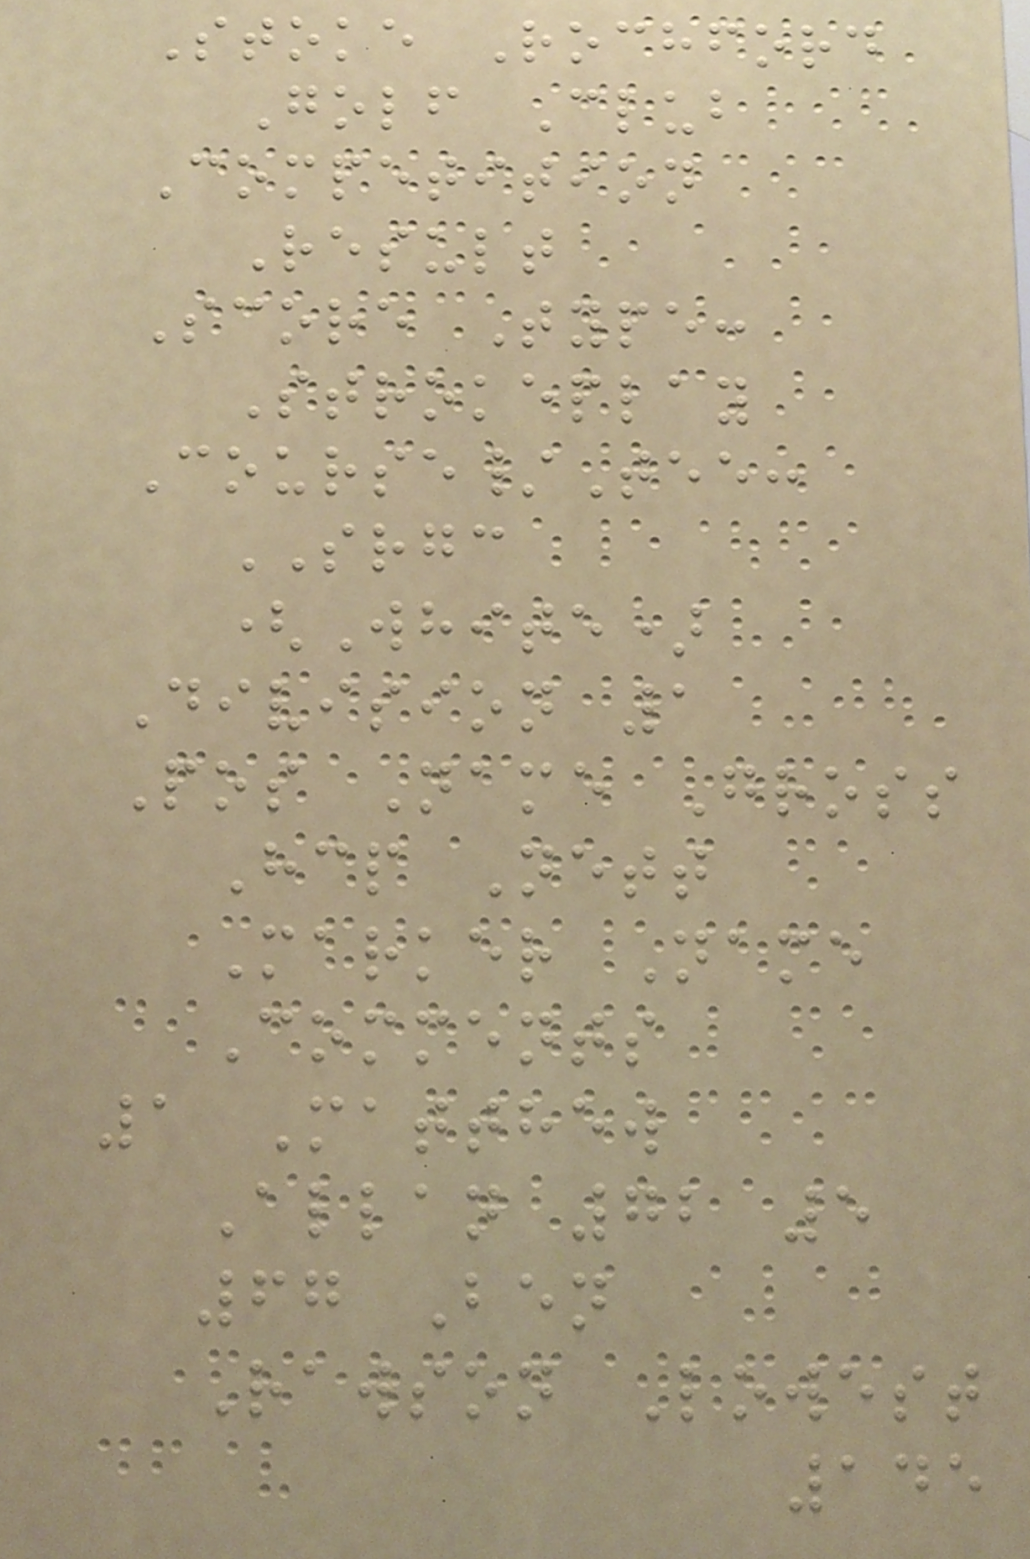Stoke Rochford
Golf Club
Competition
Result
Score Type:
Strokeplay
Course/Tee:
SRGC
(White)
Division 1
Pos Name Gross
Hcp Nett
Marker Name
Comments
1 Matthew
Allan 72 5
67 Ben
Rawson Lowest
145
